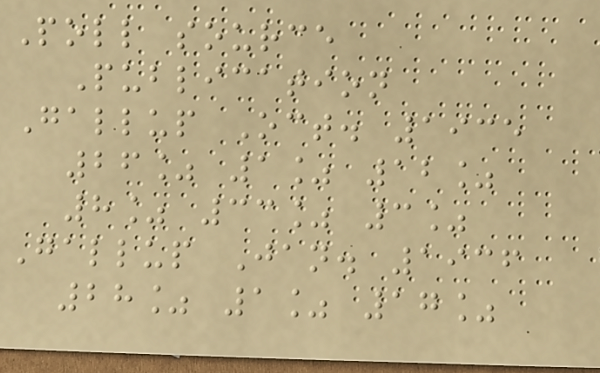Poll source
Publication
Gallup Oct. 1935
26% 1% 12%
8% 33% 3%
Gallup Jan. 1936
28% 1% 17%
